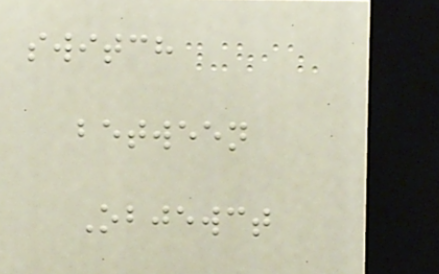switch
between
Objewct
